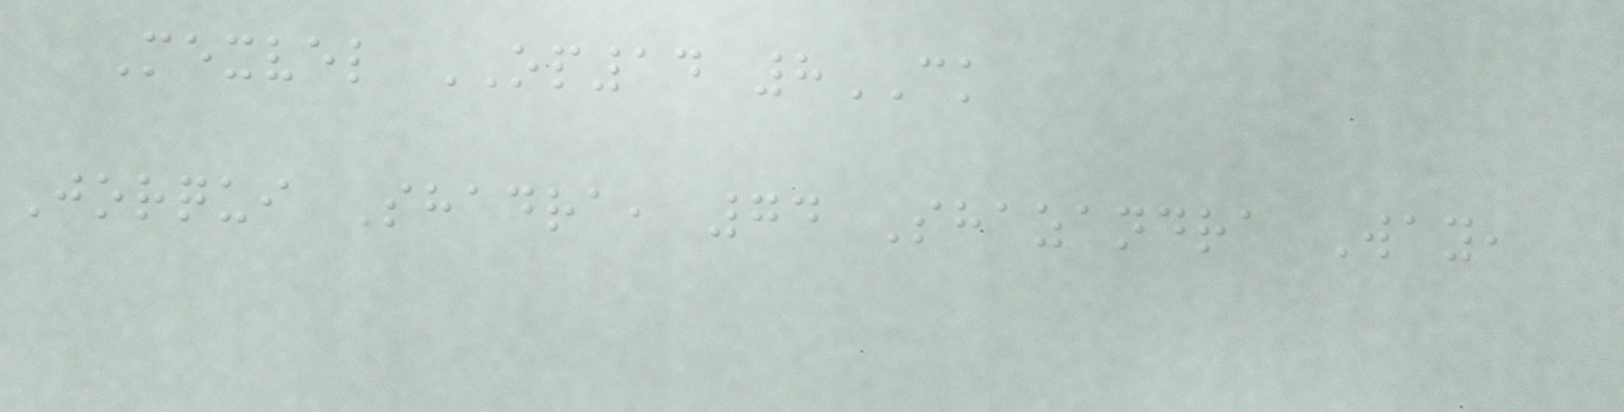Mexvel OP14 8CK
Jorqui Shadra, 74 Shazandra Way,
